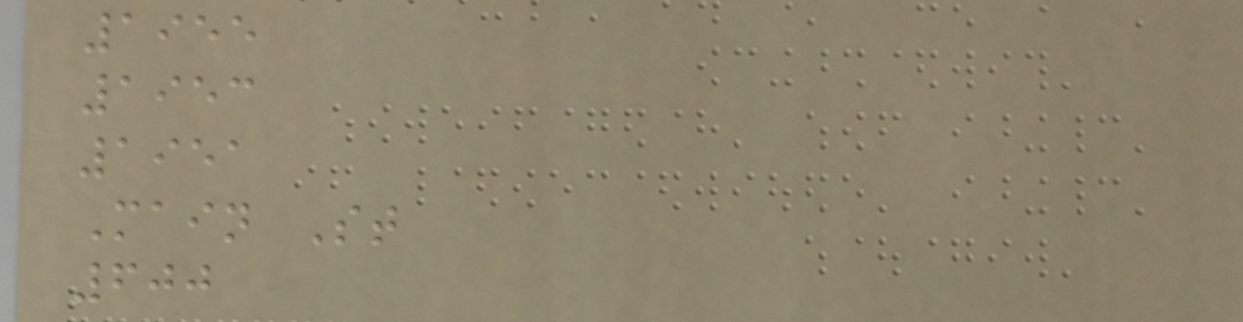1955
1953
1951
Main St
600
